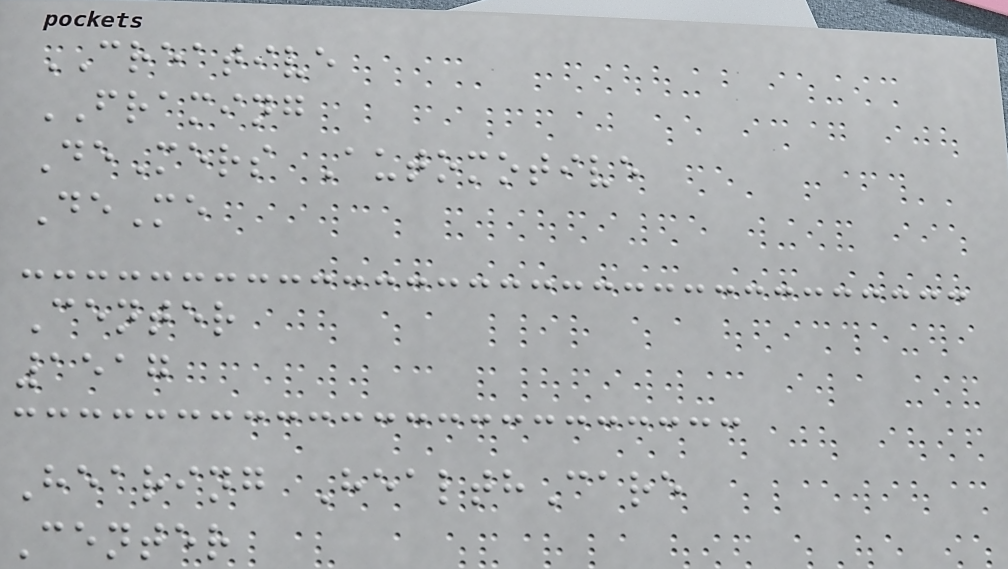CREATIVE
FRAMING
DeMers Automotive
DeMe
Center
1517
Hearing HealthCare
Center
